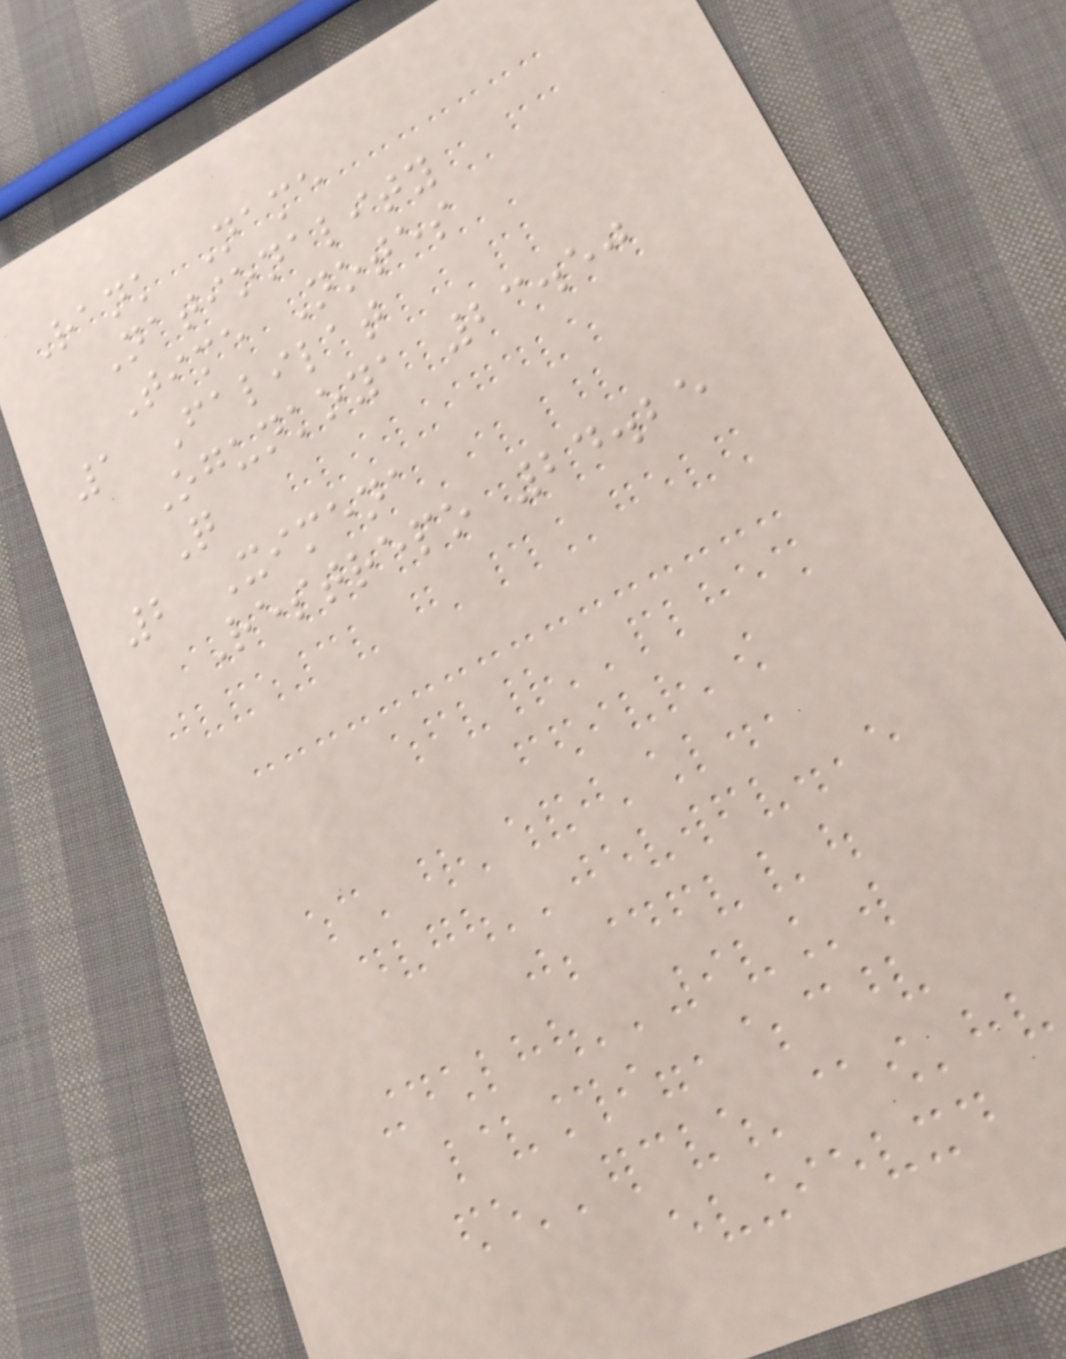Rank Name
Nationality
Time Notes
1 Falilat
Ogunkoya 23.50
Q
2 Ximena
Restrepo 24.25
